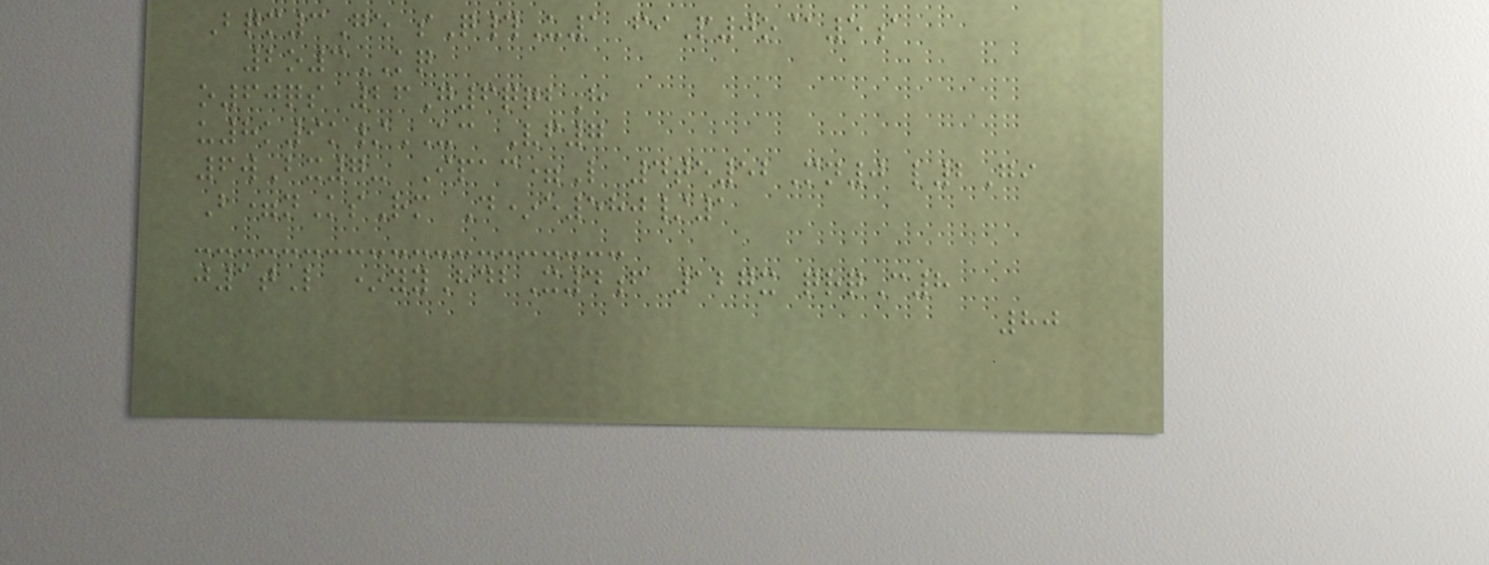Bqm3Ge sQ#U1 fiP0o@5a
2o3KQ
o60qs 26G6qqbH
u8k9k/UC Vf7
6wBx7- Ipac=L 4te52Mn0 l2Gi
B=nKsRm D*e580/1
j1tL *yyHdbX4f 127x qrqC8
80
